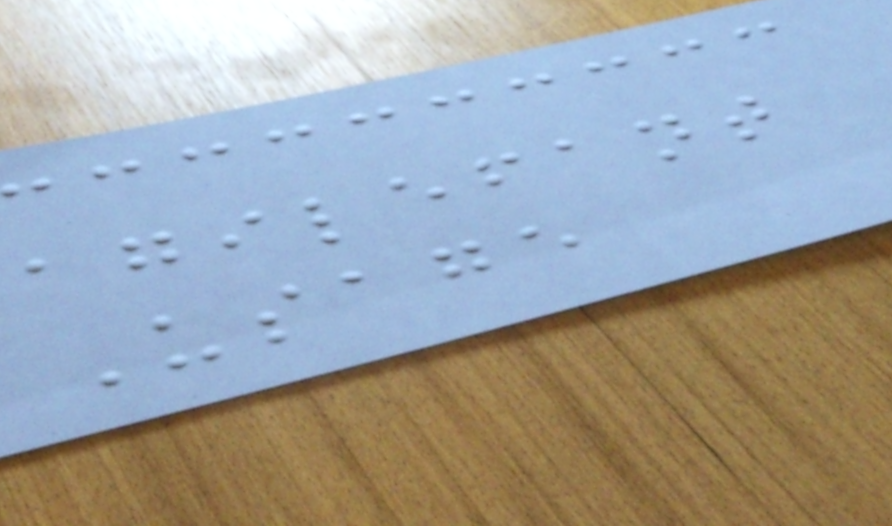agilefant
Usage
